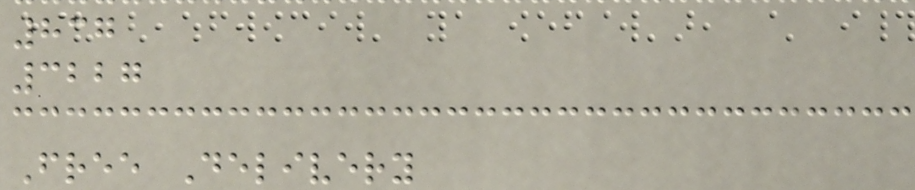837
3227
Free Delivery
